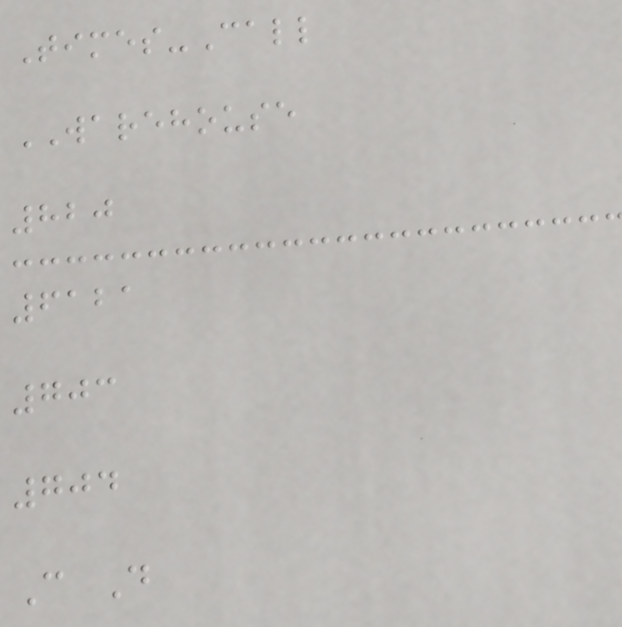Times-Call
WAREHOUSE
820
6121
703
704
C D
